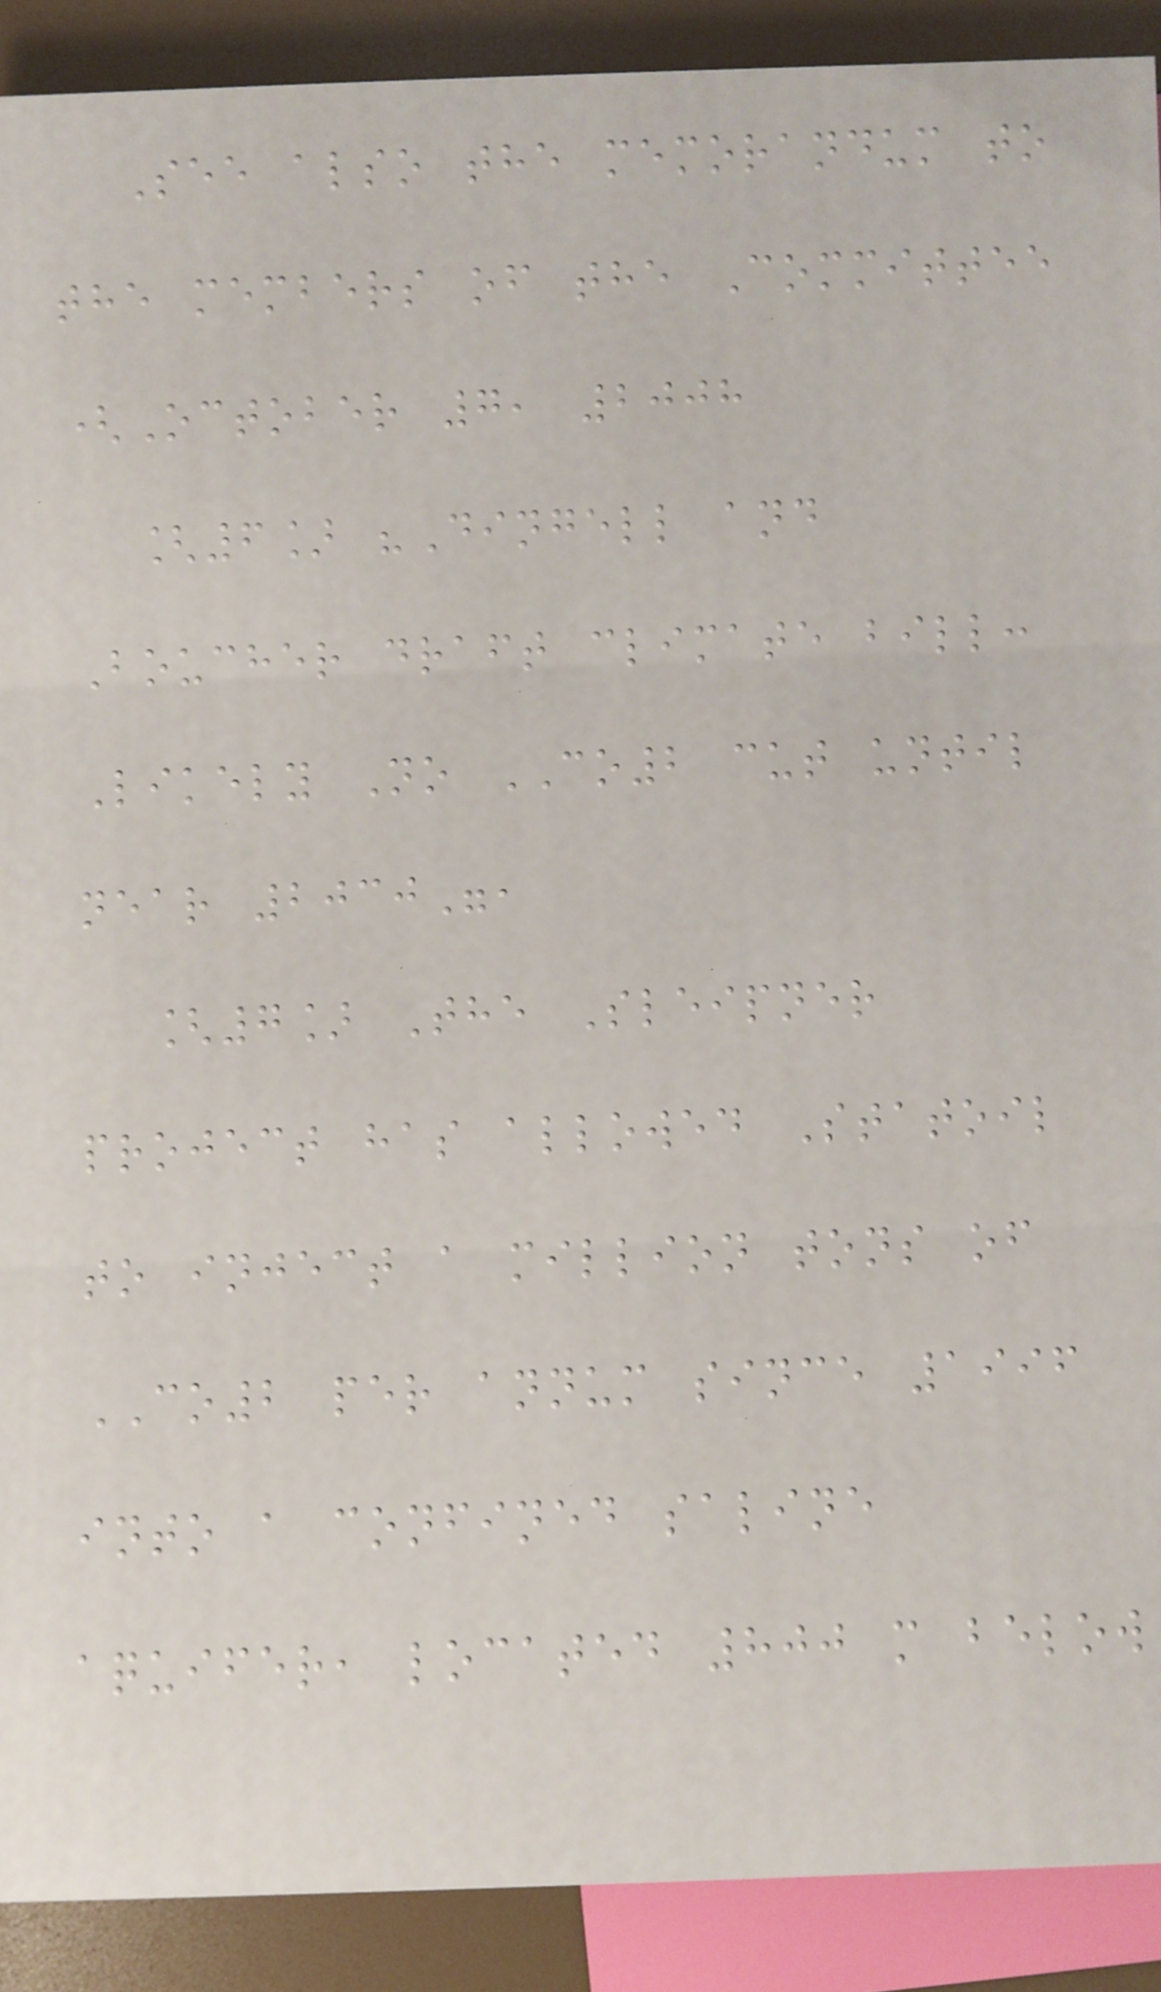See also the memorandum to
the members of the Committee
(October 7, 2008
[6] "Dingell and
Boucher draft climate bill:
Likely No CO2 cut until
near 2030",
[7] The Sleipner
project has allowed Statoil
to inject a million tons of
CO2 per annum since 1996
into a confined saline
aquifer, located 800 m below
